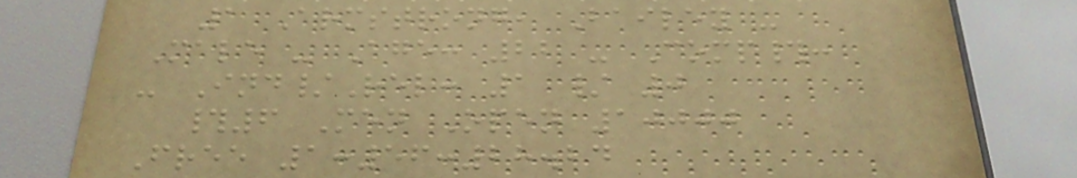1 Armstrong, Bailey -
Male - Age: 22 - Comp#:
- Ind/Rel: 1 / 0
#6 Men Open 10000
Free 1:56:28.24
